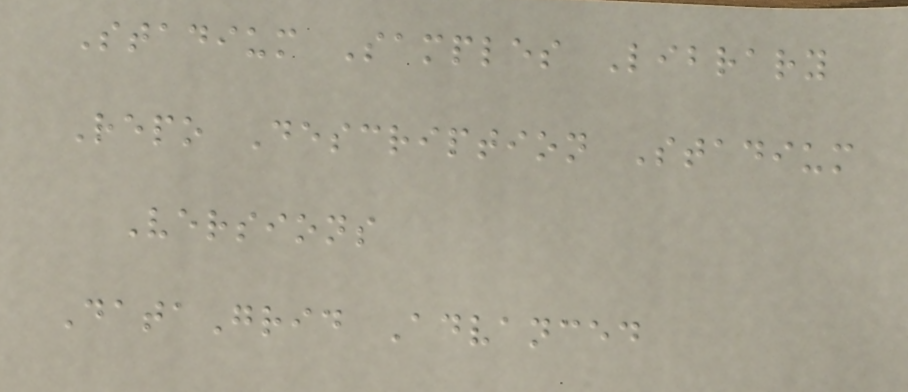Stadium Samples Library
Repo Description Stadium
Versions
DataGrid Advanced
